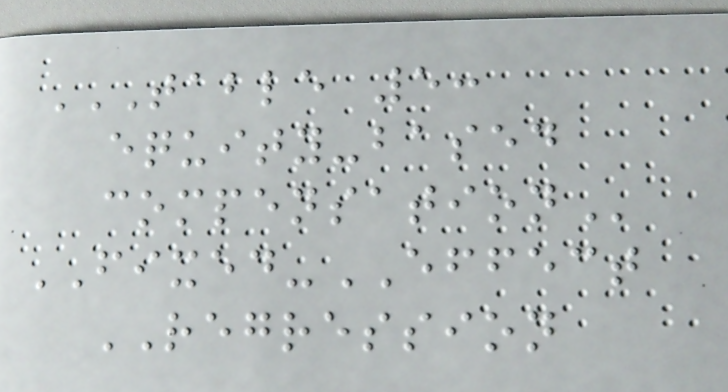TABLE 5:
EQUITY-BASED
COMPENSATION
FIXED-EFFECT
REGRESSION
